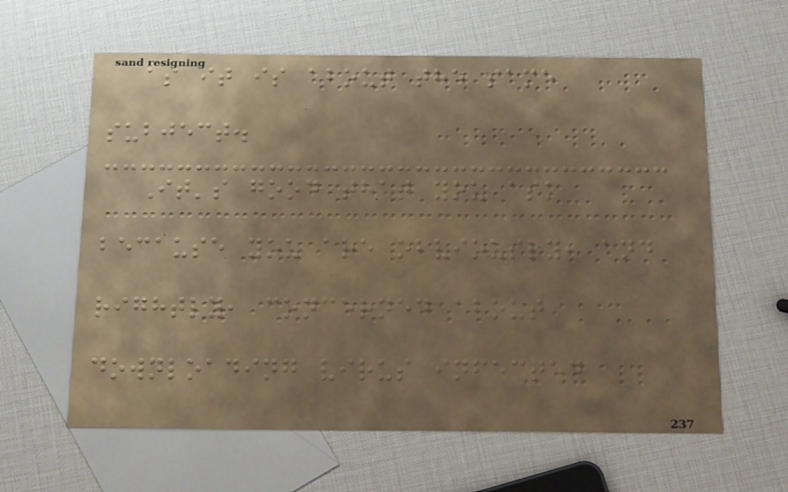as it is about the same
subject.
It's good that you ask
because you are obviously, and
rightly, concerned about
downloading virus infected
